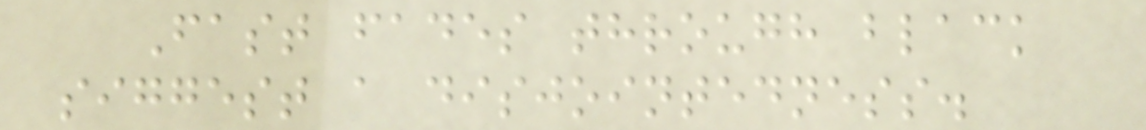Fast fades through black
siggest a disjointedness.
